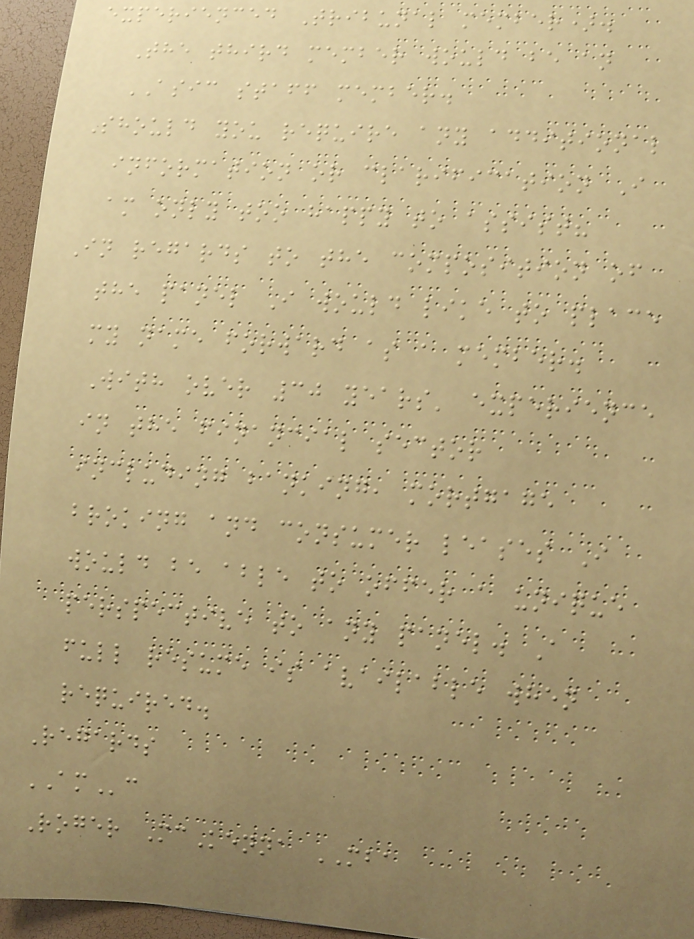experienced Tribunal member).
The third member would be an
ASIC staff member.
Should you require any additional
information or clarification I
am only too happy to assist?
In regards to the composition of
the panel I would like to place
my name forward as a member.
With over 30 years' experience
in the financial sector
including banking, mortgage
broking and consumer leases I
would be able to offer a unique
perspective to any panel. A
full resume is available when
required.
Regards
AMc
Roger McKenna MBA
